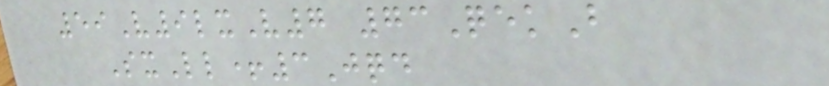59V9lxV7 73QekB
SxLl+3Jqd
